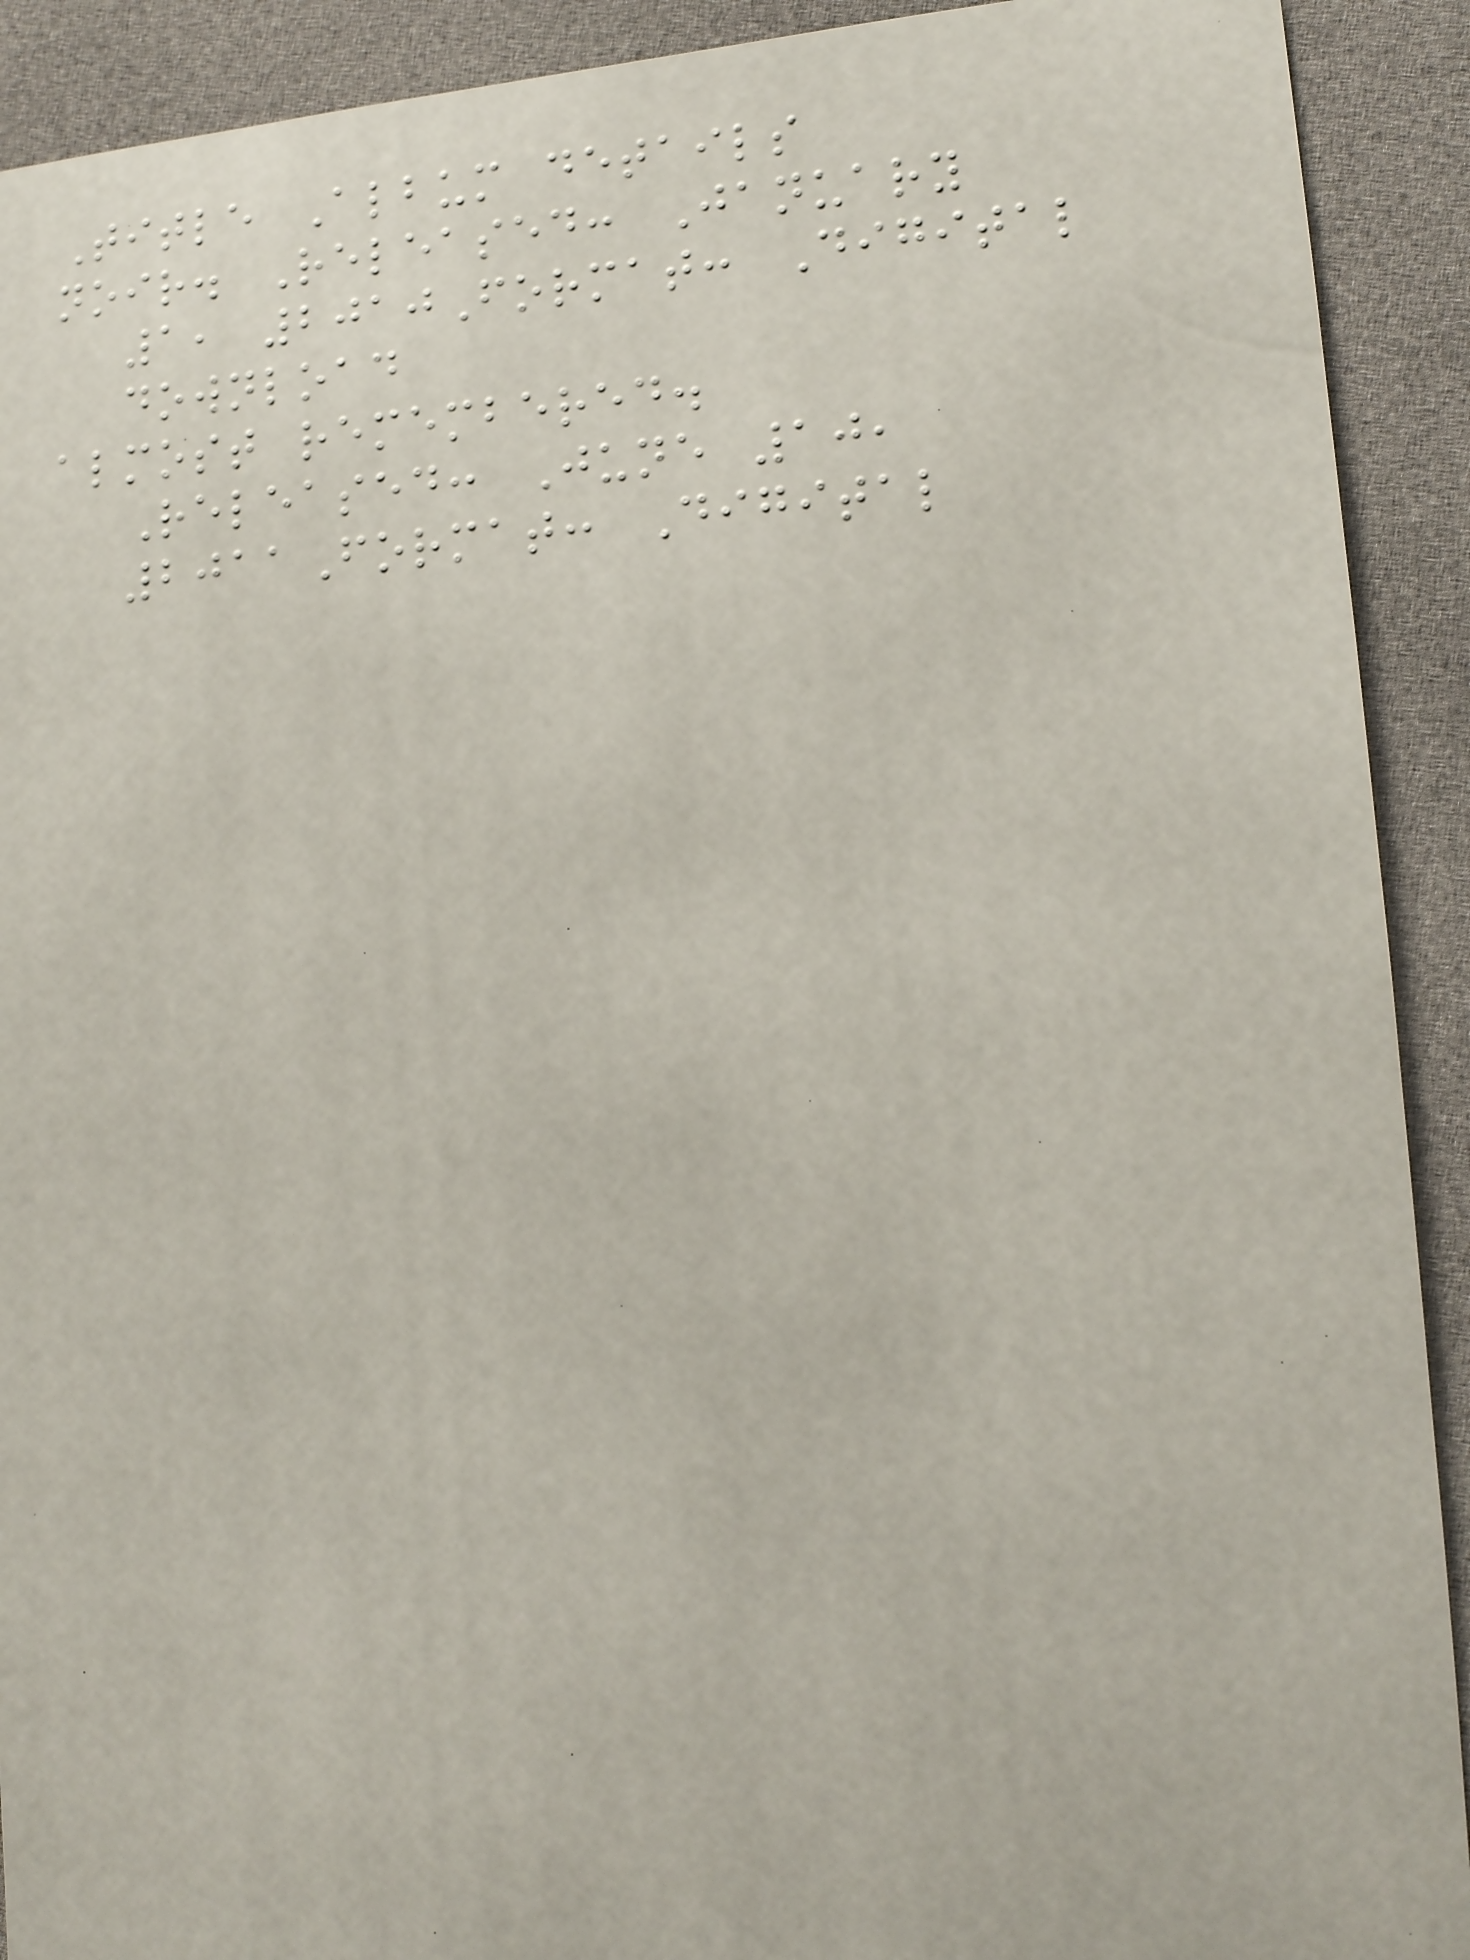Title Album details
noir. Released: January
1, 2010Format: Digital
download
almost remembered.
Released: June 10,
2011Format: Digital
